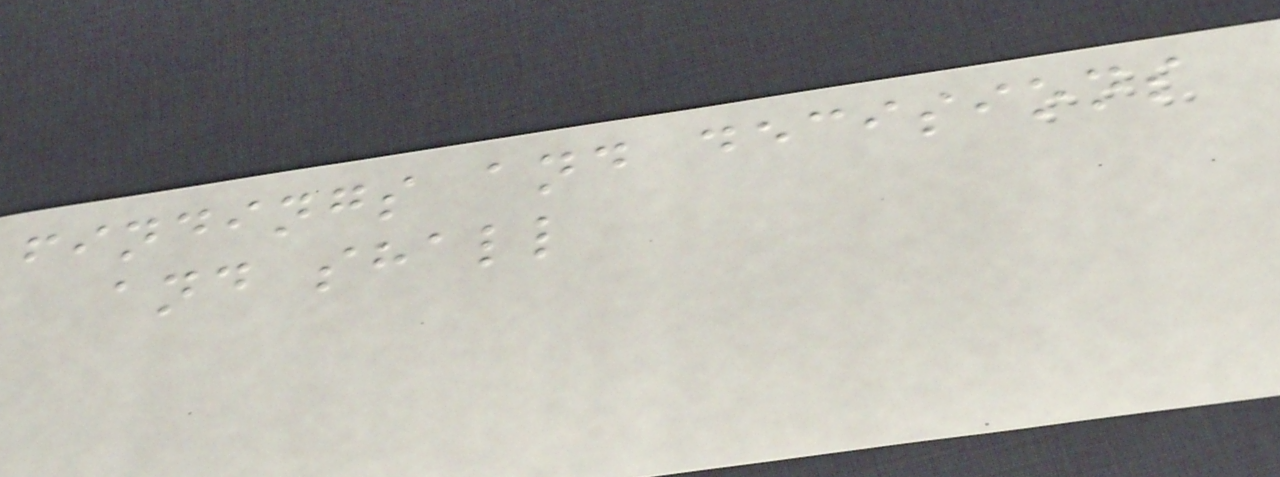findings and decisions
and shall
